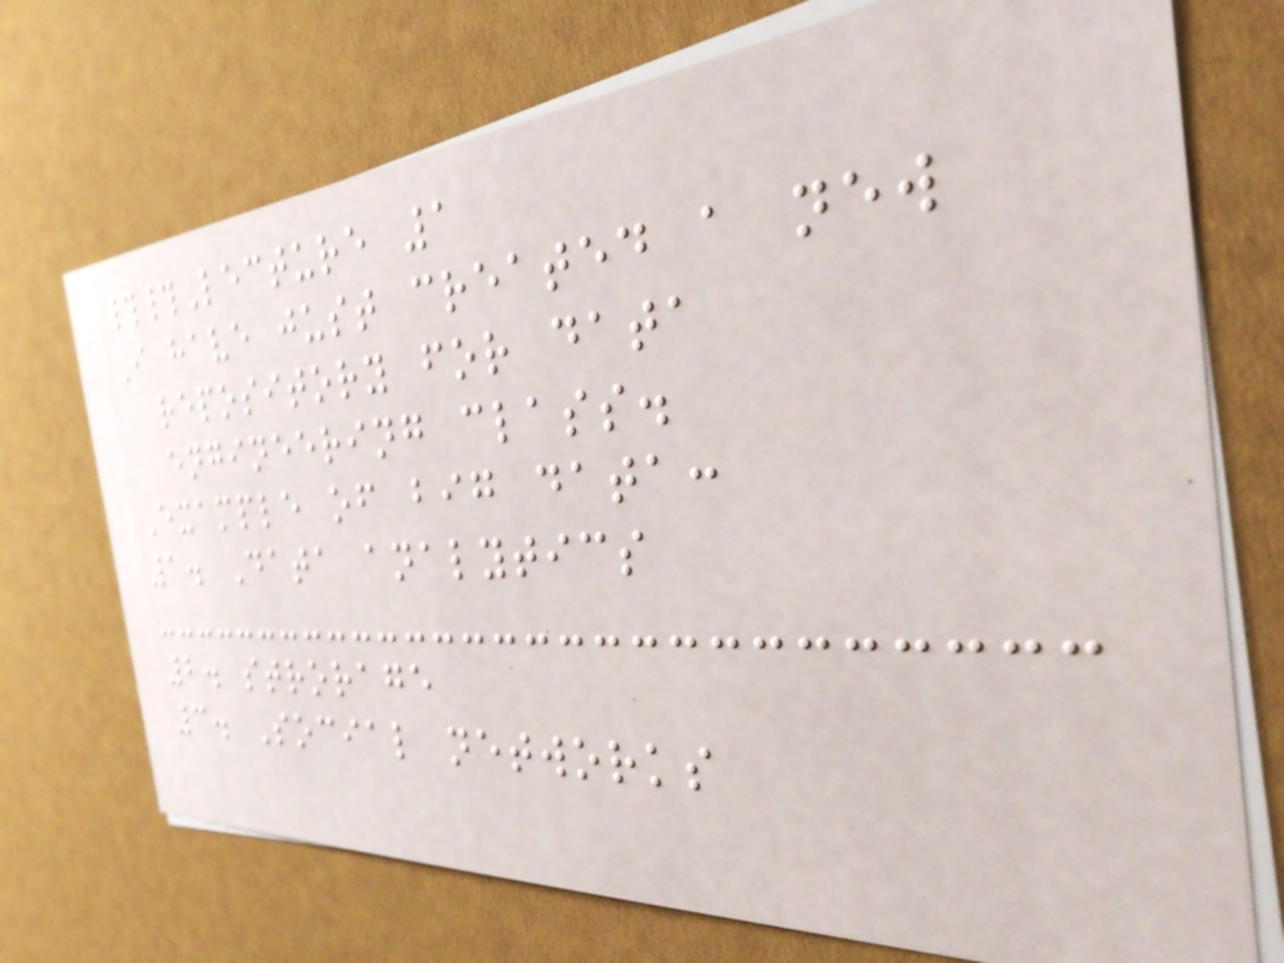##Lecture 1
I have just created a new
repository for data
engineering class.
Example of big data:
1. Data analytics
2. strorage
3. Social networks
